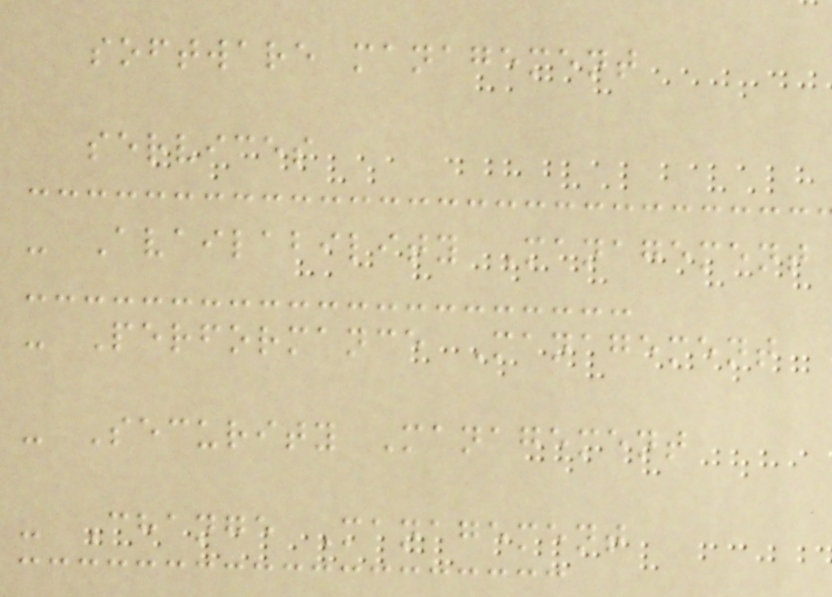software management
services
- Availability Management
- Performance Management
- Security Management
- Change Management
